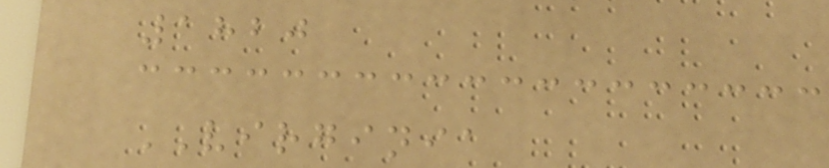1820
VIRGINIA
